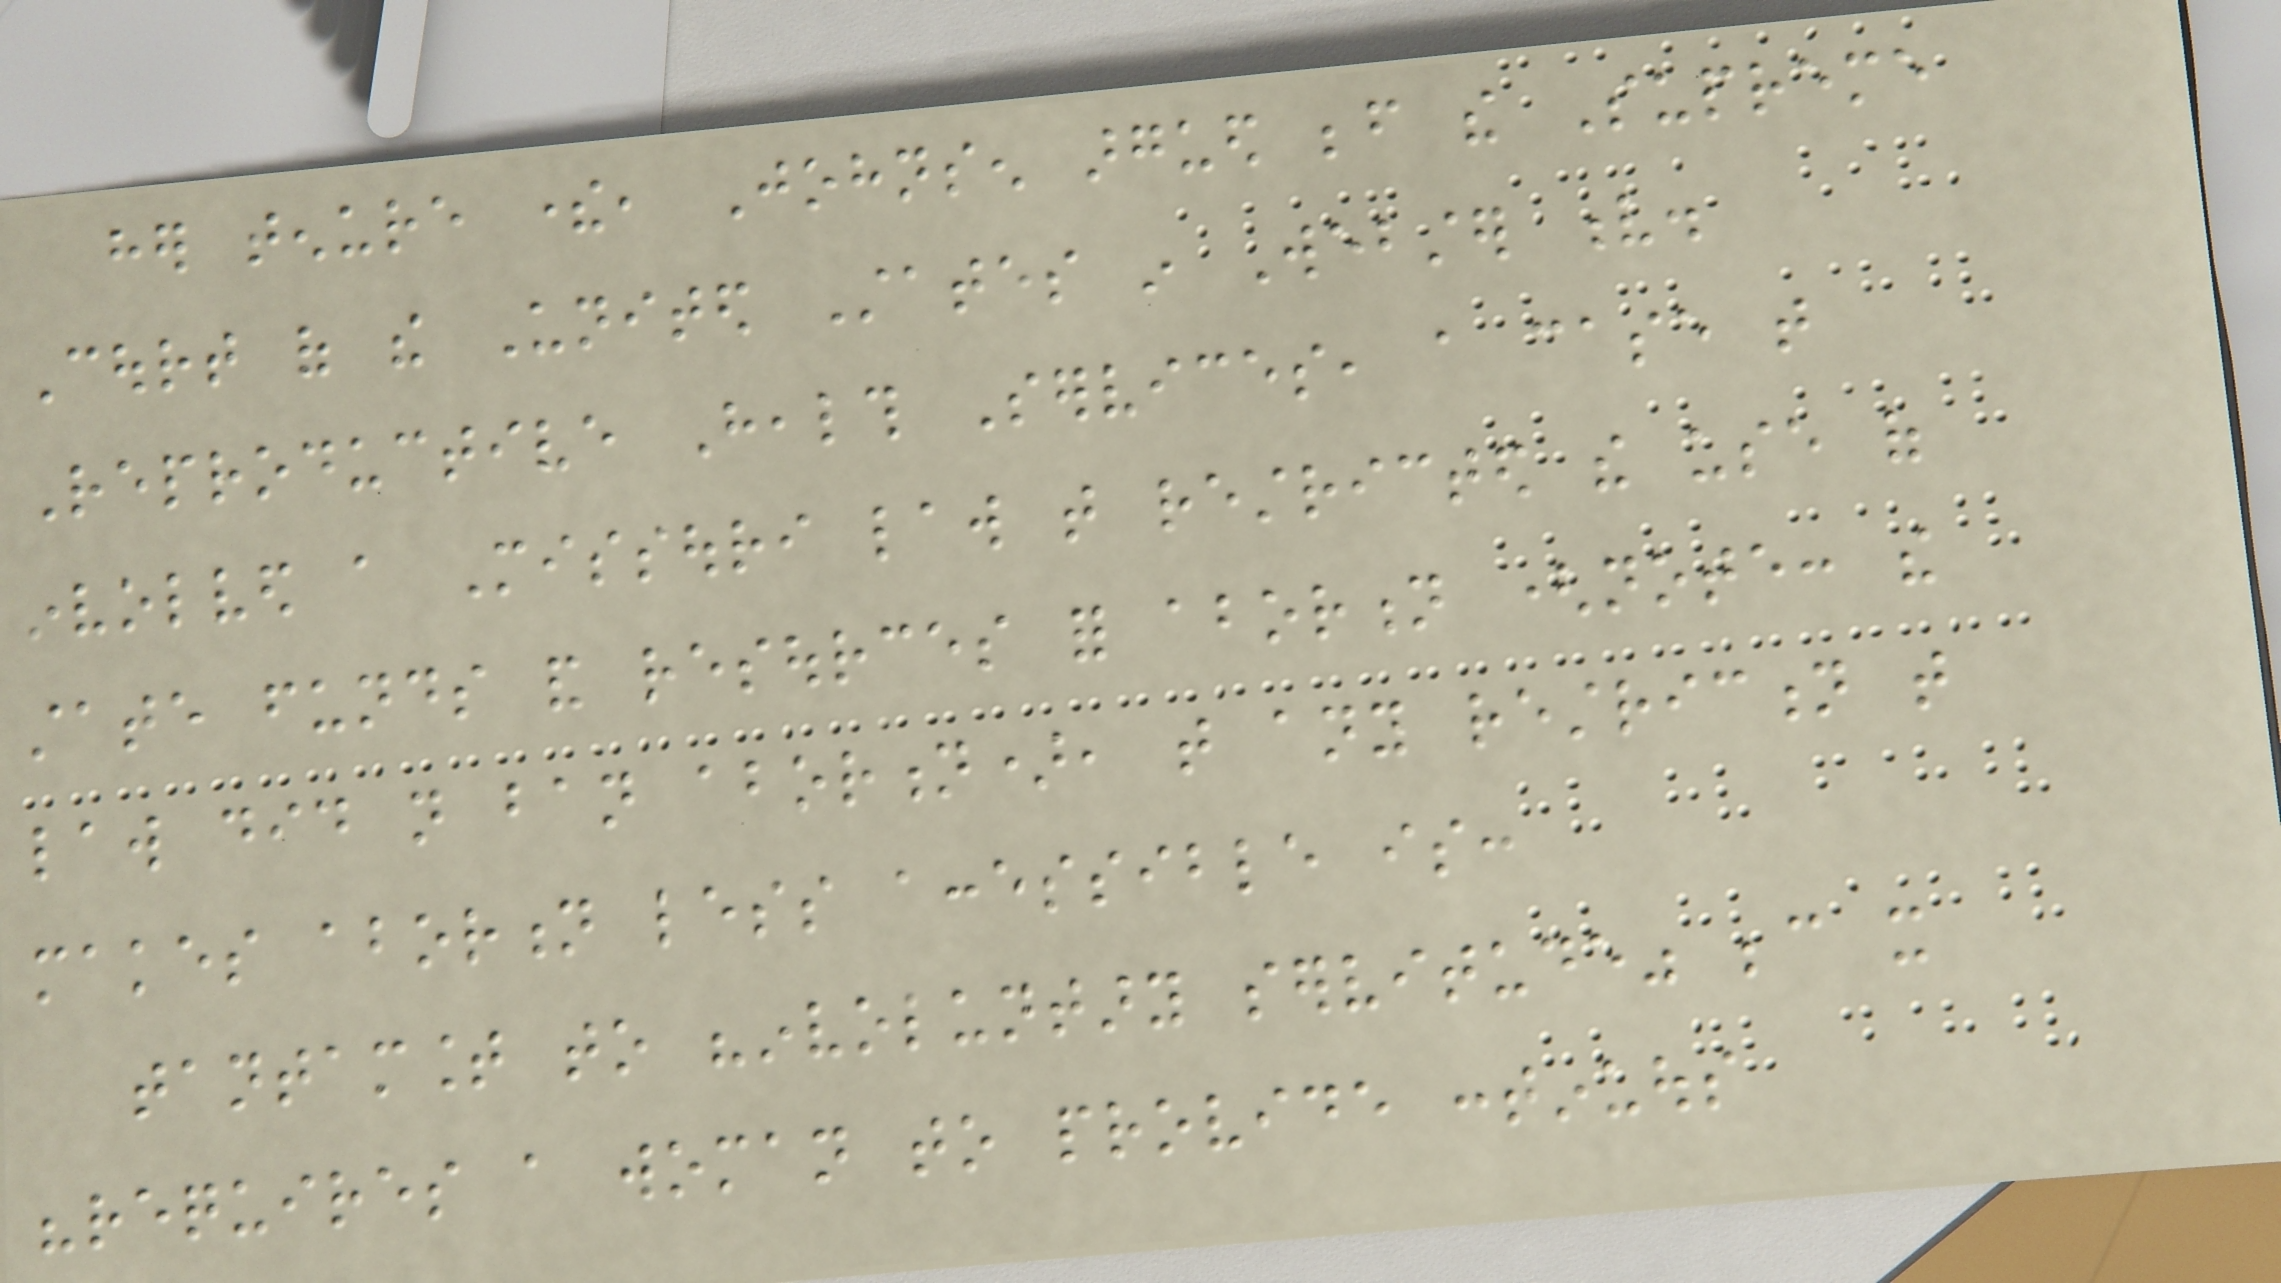her tenure there, Johnsen argued before the Supreme
Court of the United States in Webster v.
Reproductive Health Services, a case that
involved a Missouri law that restricted the use of
state funds and resources for abortion (note: the
law did not ban abortion), that any restriction that
makes abortion less accessible is:
tantamount to "involuntary servitude" because it
"requires a woman to provide continuous
